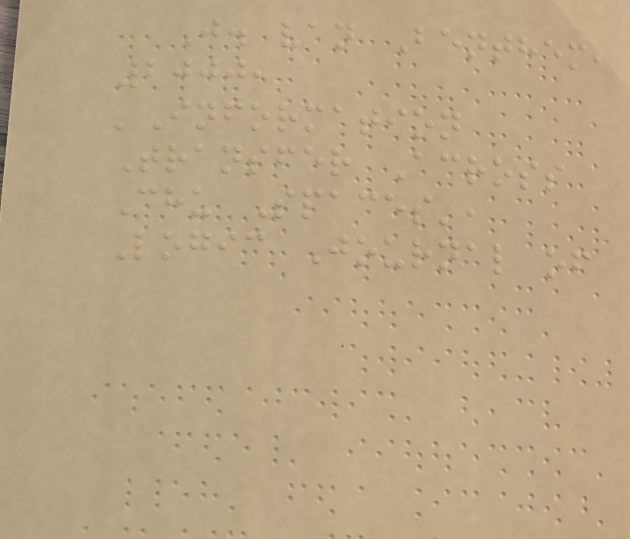J. van Benthem,
2000,
'Information
Transfer Across
Chu Spaces',
Logic Journal of
